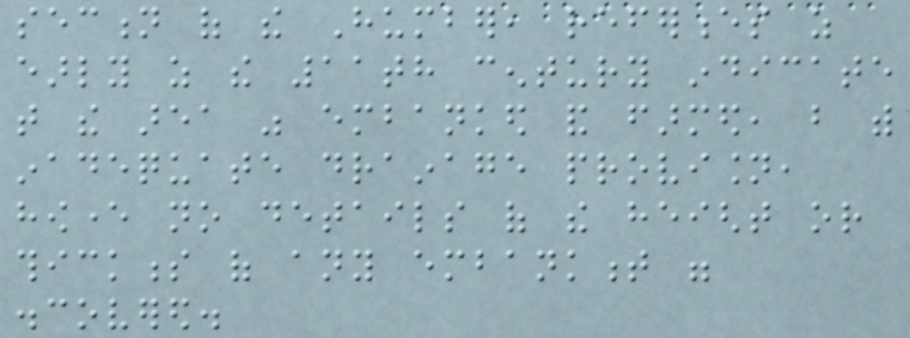section of the Humber, references as
early as the 11th century indicate
that the area was embanked and farmed, but with
inadequate drainage provision,
however no details of the height or
thickness of any embankment were
discovered.
